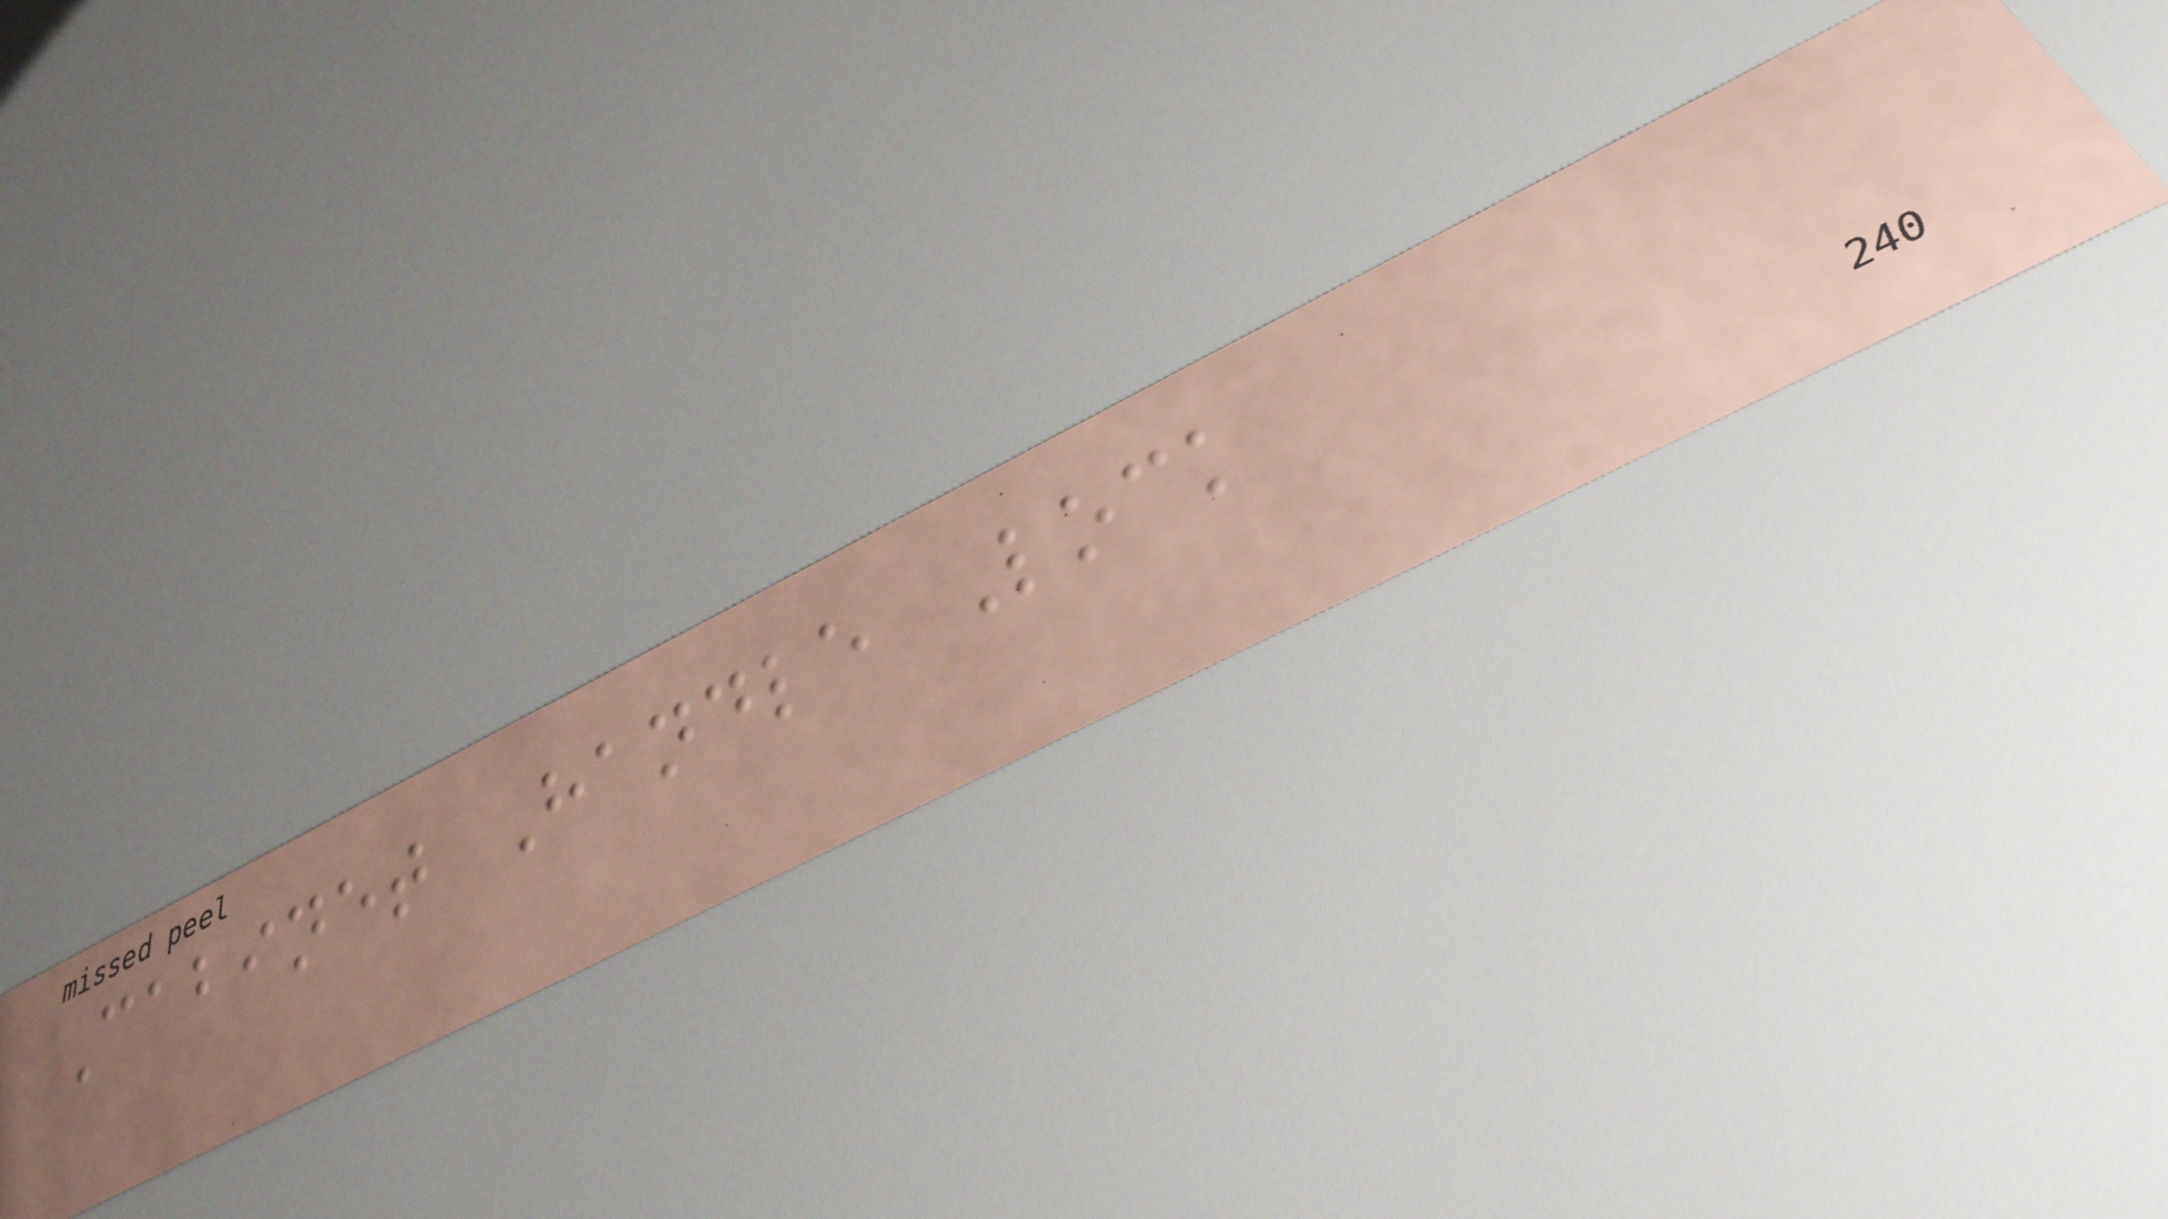Cabinet Handle Lock
